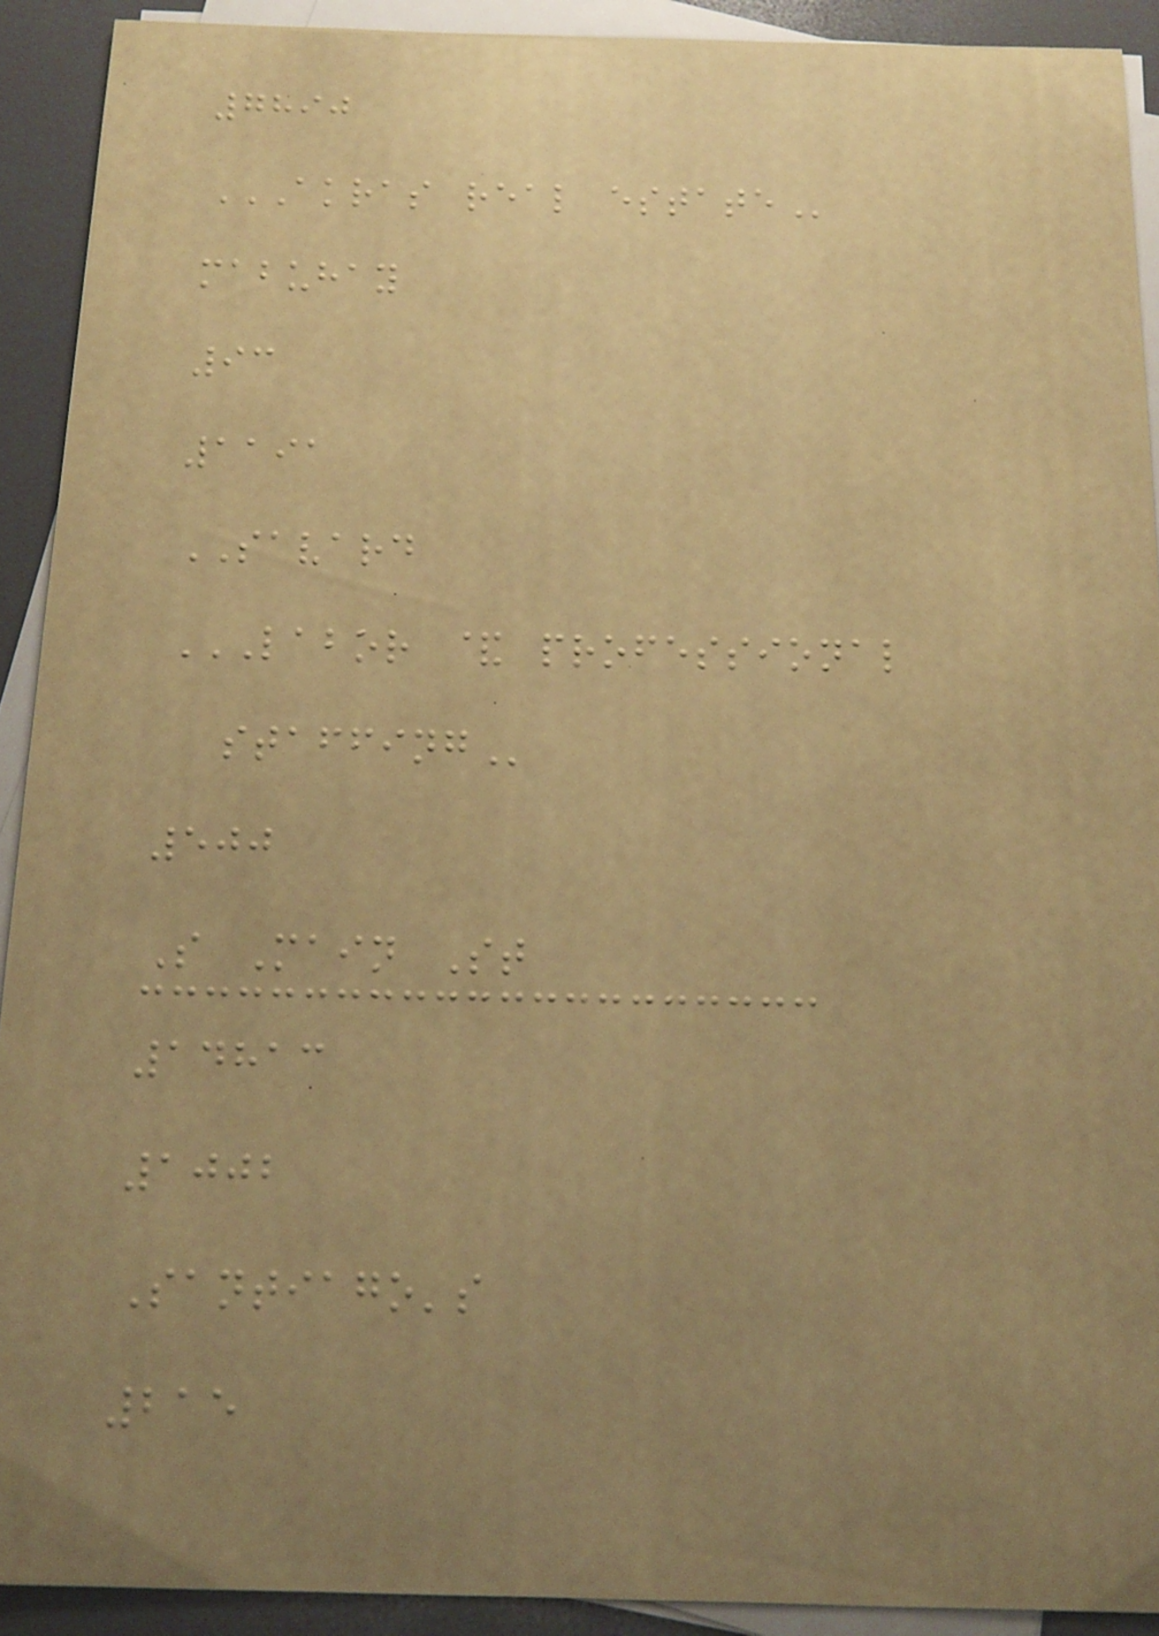7890
AKRAS REAL ESTATE
mabuhay
93
1191
SAVARD
LABOR & PROFESSIONAL
STAFFING
500
S Main St
14813
1002
Santiago's
215
